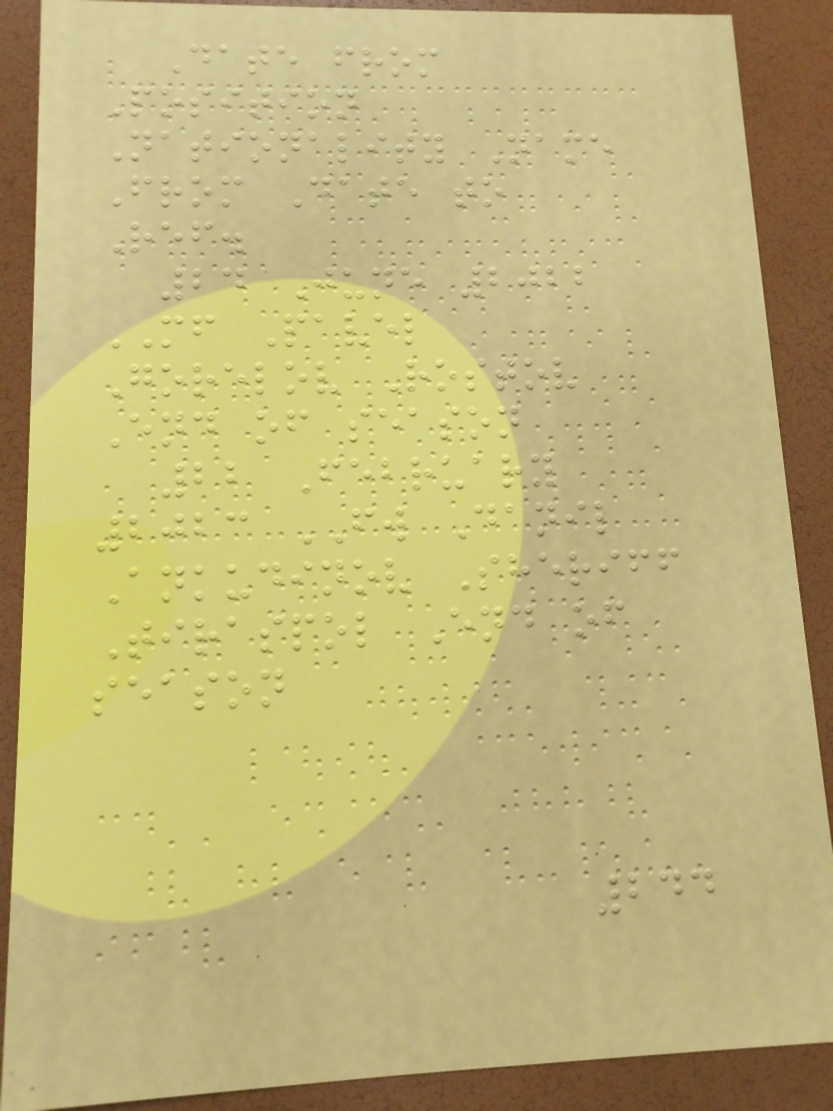Date from
Position
Nationality Name
From Date to
Ref.
24 June 2022
MF Pavel
Gorelov Rostov
End of season
22 February
2023 FW Danil
Ankudinov Sheriff
Tiraspol End of
season
244
